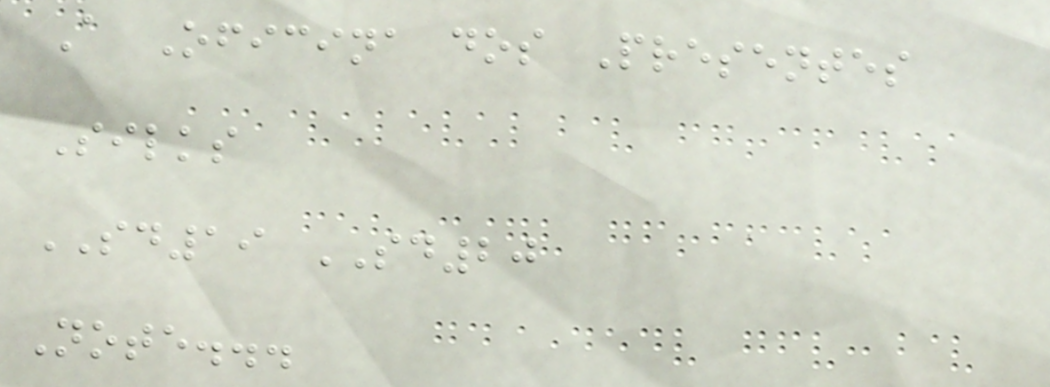A Oficina dos Presentes
Silks
SD19 SD20
Note...
